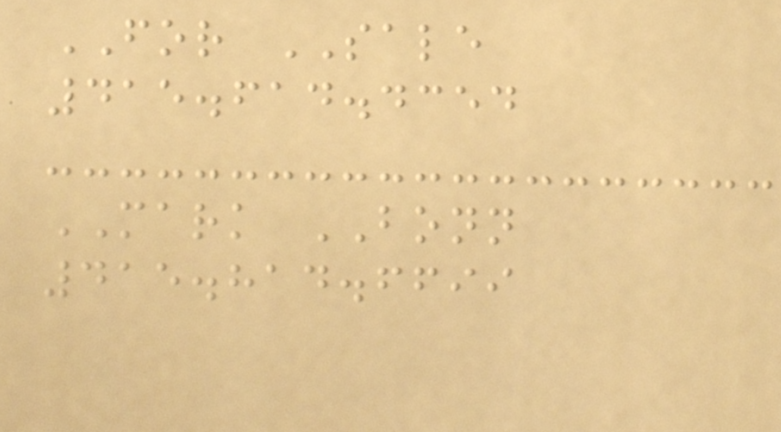FOR SALE
415.614.4354
MARK BONN
415.814.6699
